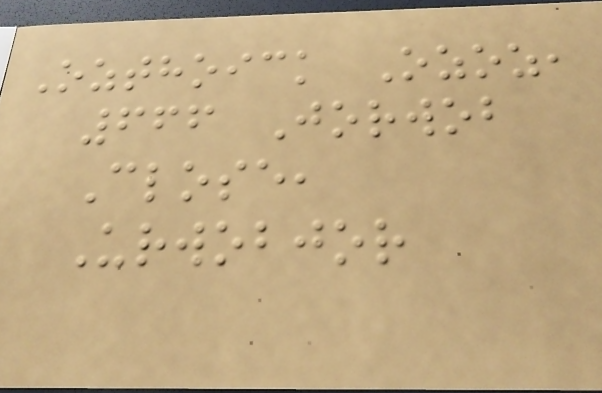Ozthoick Ozoz,
666 Jorwob
Close,
Urwobjor
